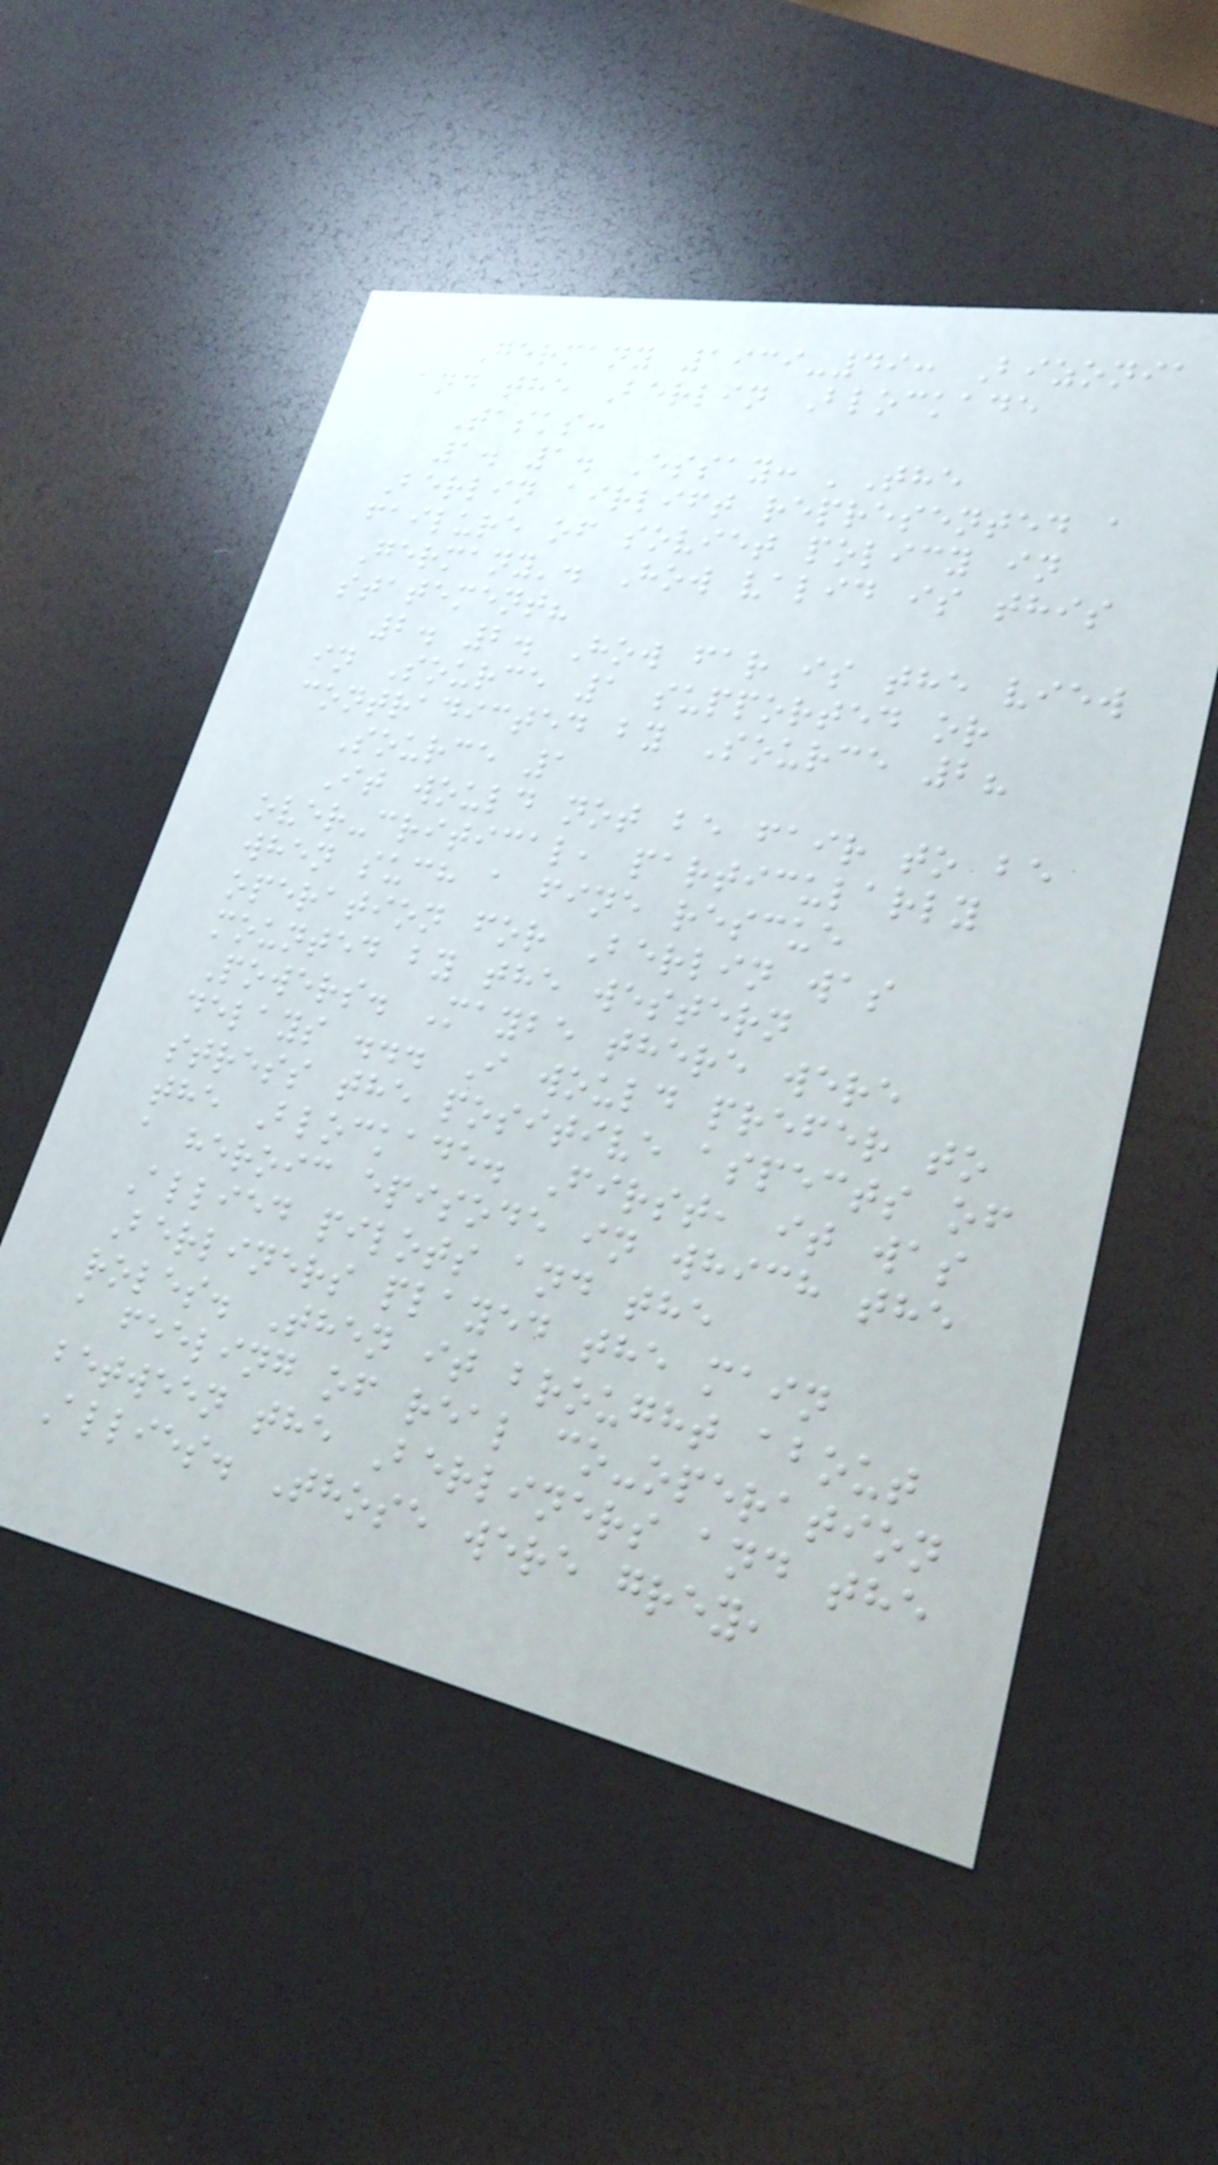Germany 1939-49: Bizonia
and the Berlin Blockade
Tasks:
1. 1. Essay: 'The
Berlin airlift represented a
failure of soviet policy in
Germany'. How valid is this
statement?
2. 2. How far is the view
in Source 1 supported or
contradicted by Source 2?
Source 1
It would not be fair to be
over-critical, particularly
when such a fine rescue
operation for Berlin was
mounted by the western
Powers. Maybe there were
delays ... I would prefer to
stress the positive aspects of
the Blockade. First, it was
a heroic episode in which the
Allied pilots and the
Berliners played the main
roles. Then it brought about
a feeling of real co-operation
between the Berliners and the
Allies. Those were grey,
